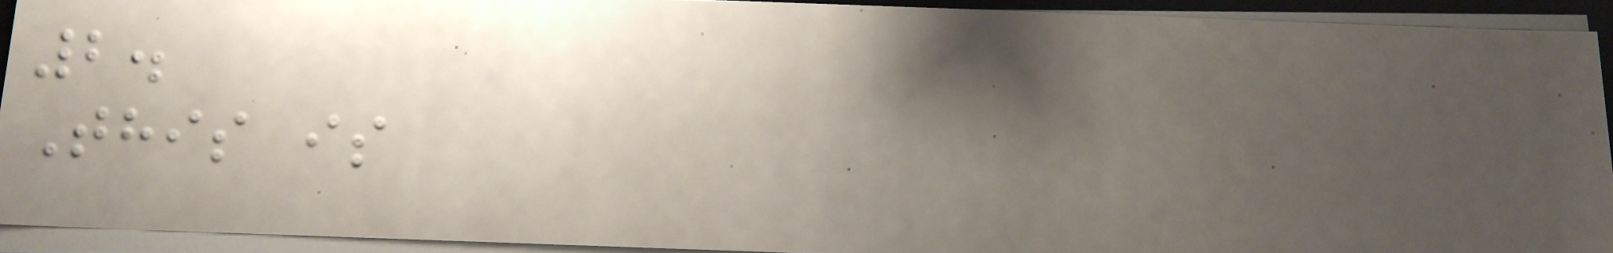2.
This is
